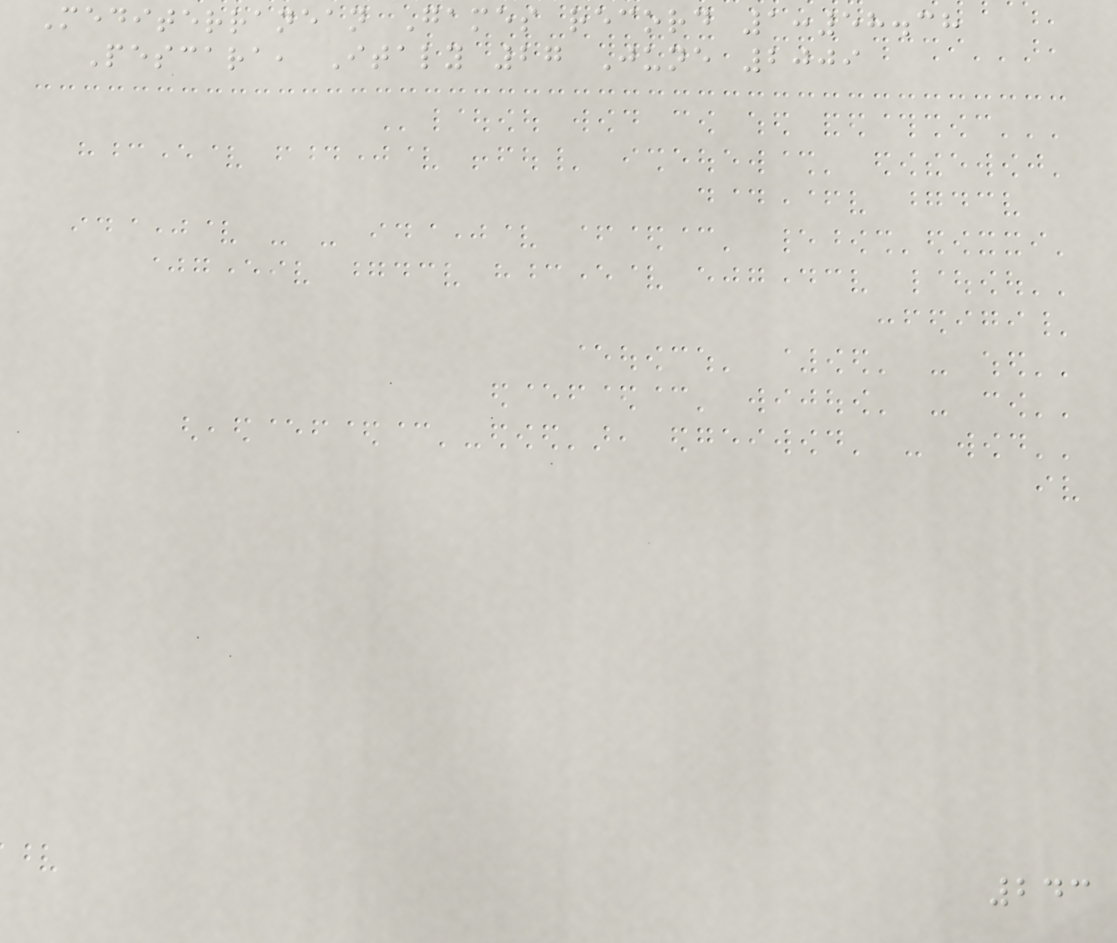Mediterranean Games record 1:58.38
Pescara, Italy 27 June 2009
243
